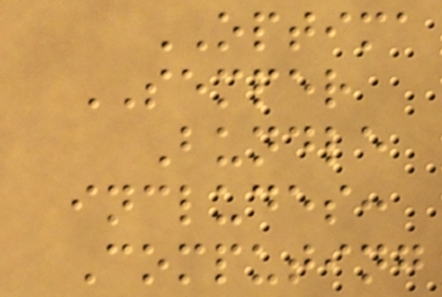OPTIMA
SEMPER
Bundle
includes:
Computing
